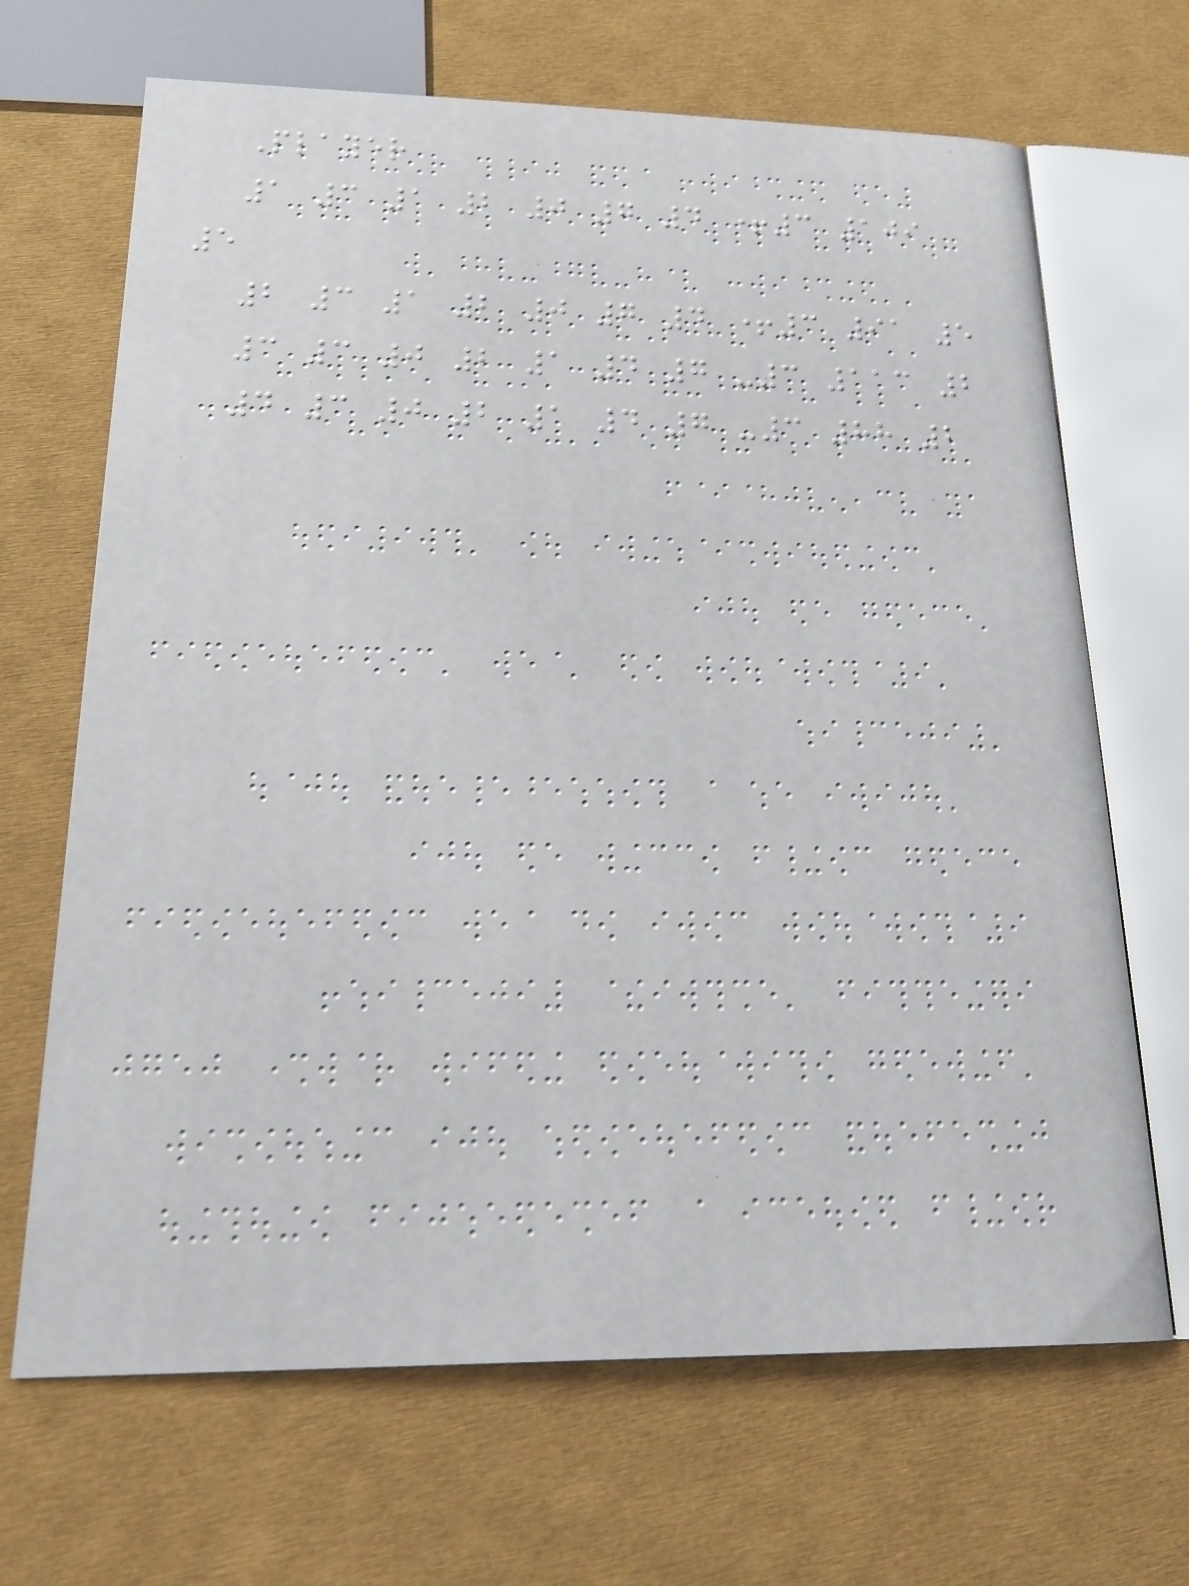Player
1 3 1 2 0 7 4 +3 109
5
2 3 1 2 0 7 4 +3 91 5
3 3 0 2 1 4 7 -3 113 2
4 3 0 2 1 4 7 -3 88 2
